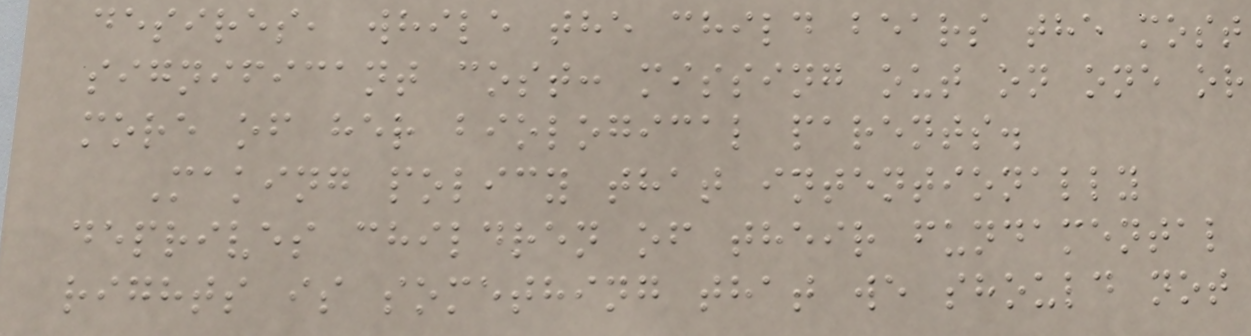desires, while the child bears the most
significant cost: missing out on one or
more of her biological parents.
Making policy that intentionally
deprives children of their fundamental
rights is something that we should not
